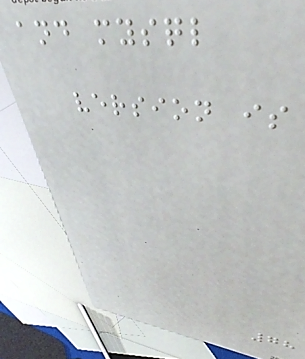and mysql
version is
78
